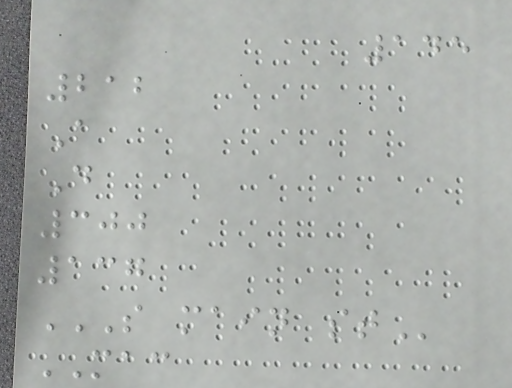145
212
A
D
300
137
S MAIN ST
MAC
